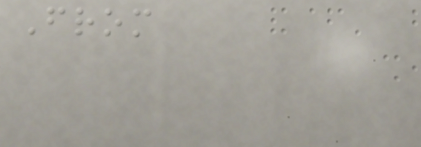From
